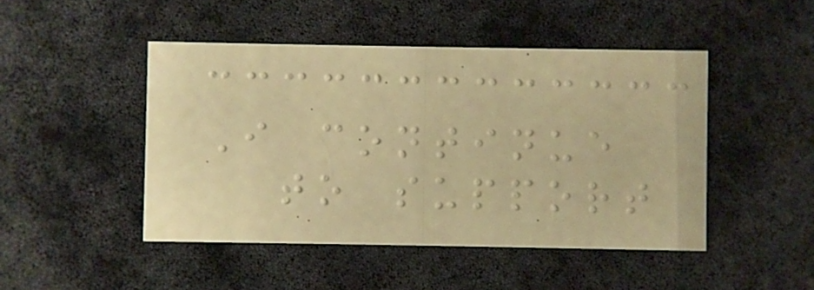I continue
to support
